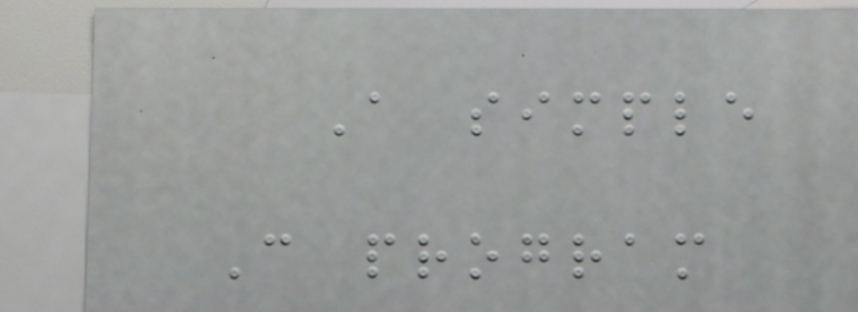A simple
C program
